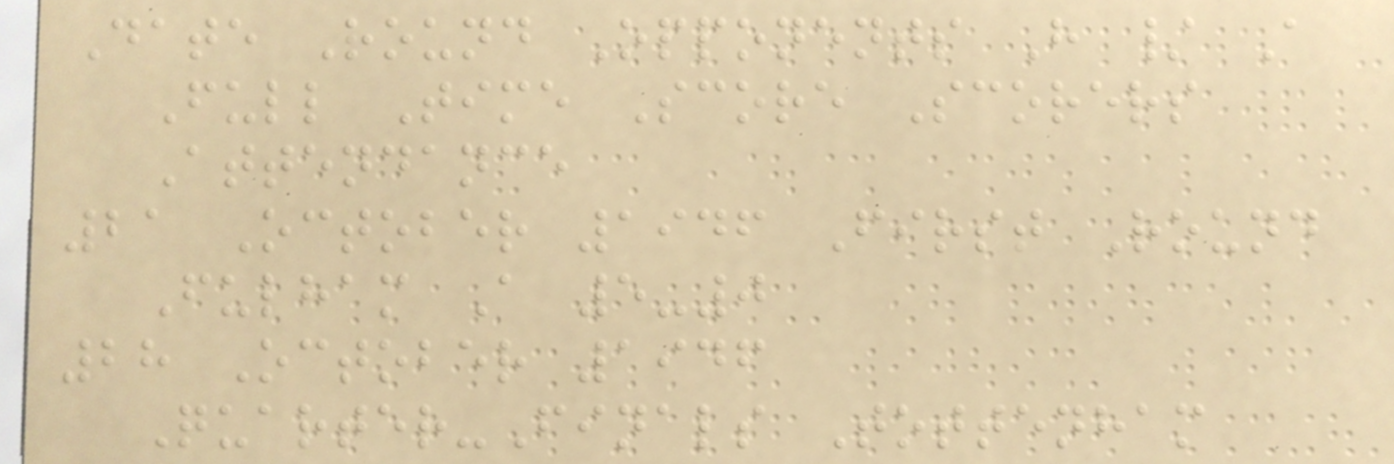Date Round Opponents H / A
Full Time Score Scorers
Attendance
21 October 1946 First Round
Fulham A 5-0
28 October 1946
Quarter-Finals Tottenham
